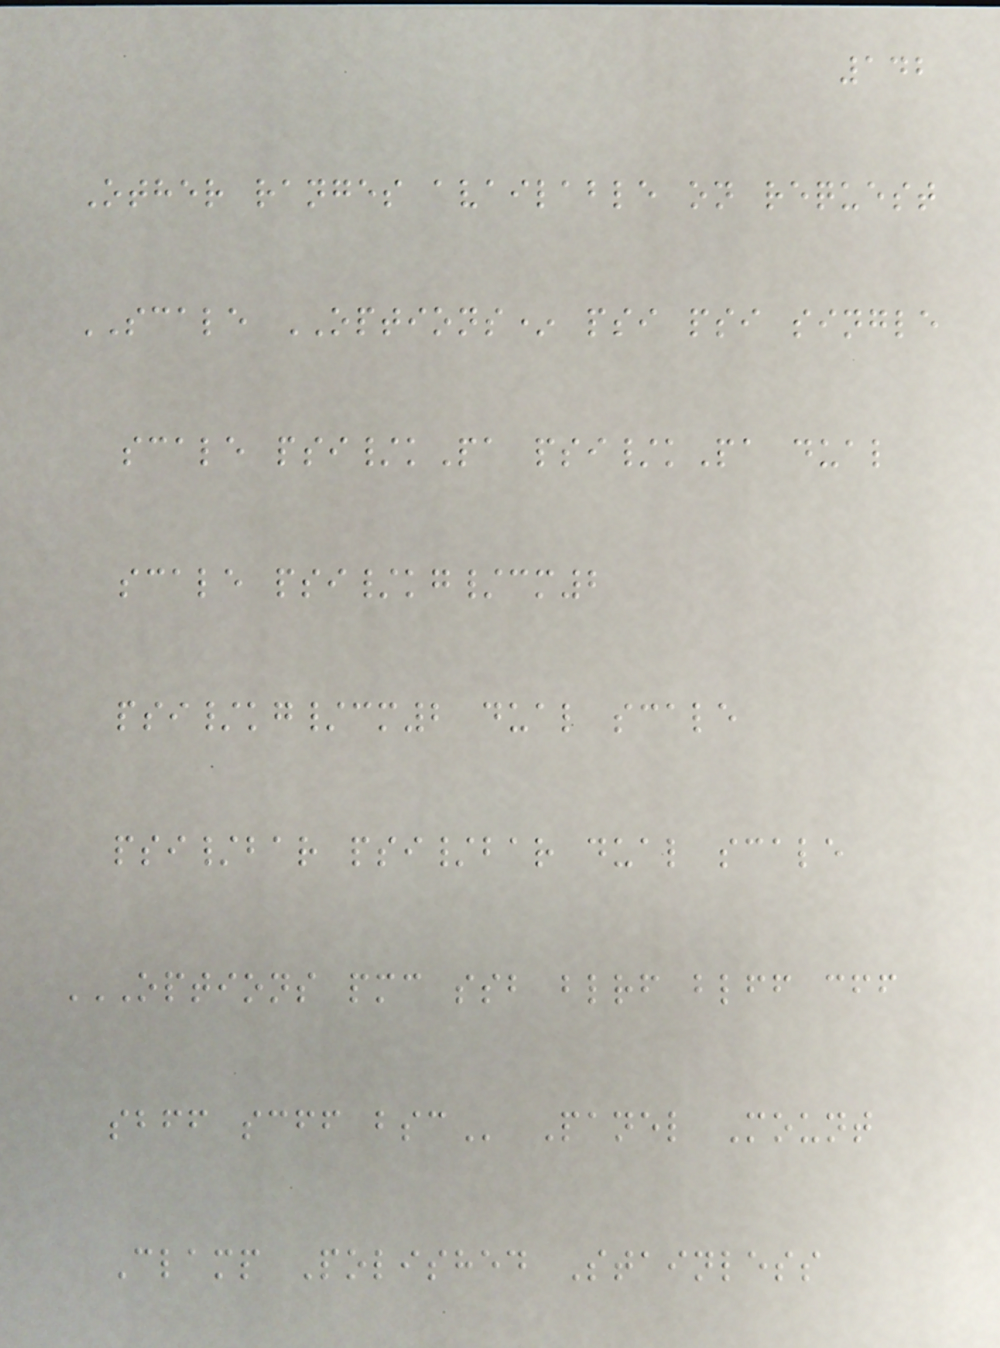142
Other ranges available on request
SCALE OPTIONS* psi psi single
scale psi/kPa psi/kPa dual
scale psi/kg/cm2
psi/kg/cm2 dual scale
psi/bar psi/bar dual scale
OPTIONS PMC SSB BLRF BLFF CFF
SBFF SCFF BSC Panel Mount
Clamp Polished Stainless
